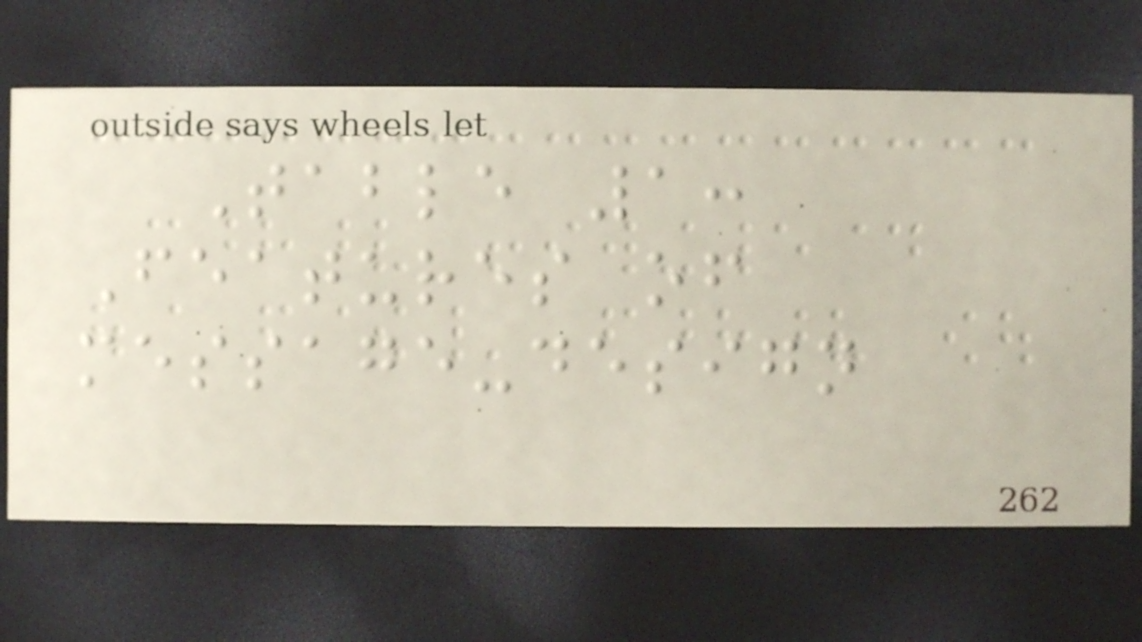Table 1:
Features of
message-design
